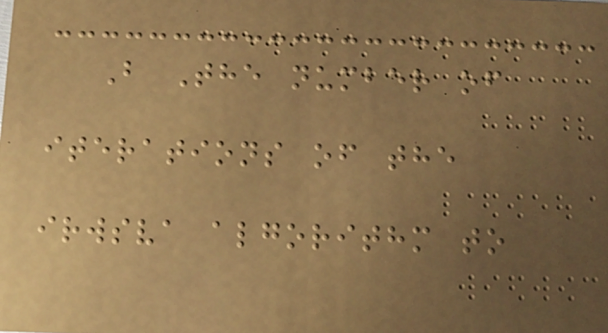B The number of
iterations of the
irwsva algorithm to
